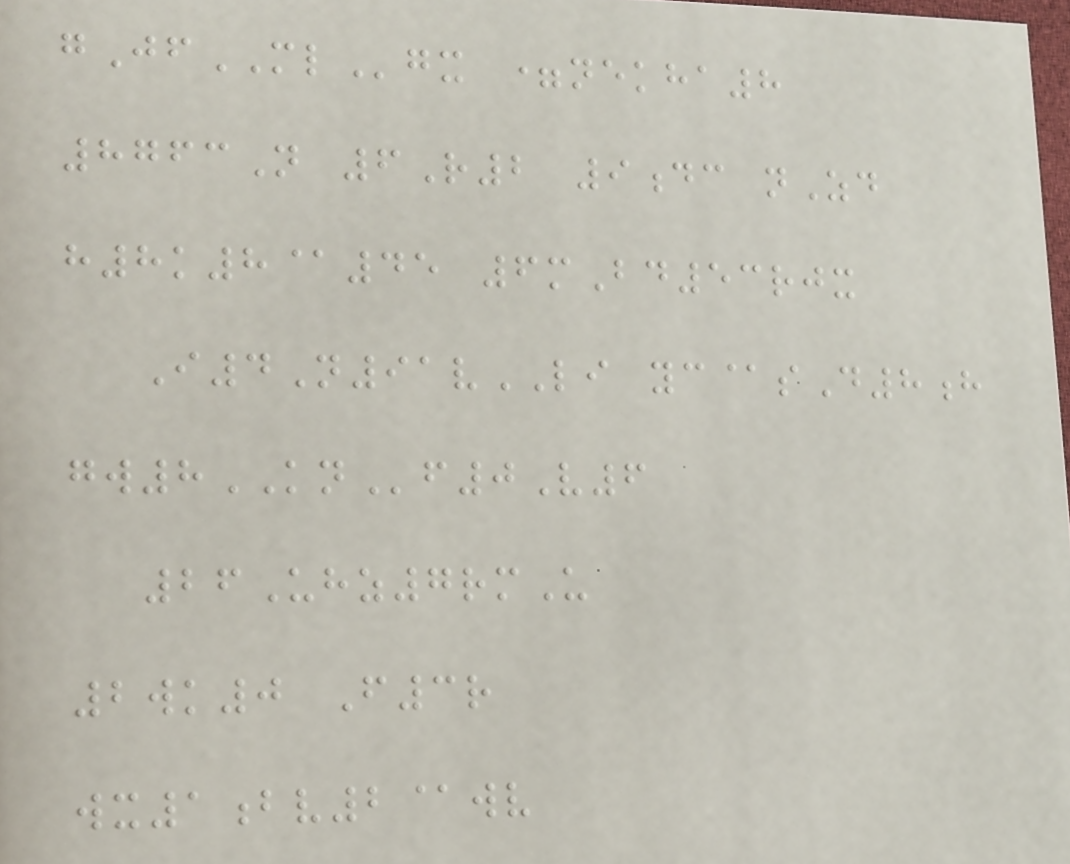gJfMLgx =nekha8
8763N 6R2 9dc nZd
h8k8@45 6mBd53rjx
I4N91vLI yc@sD8h
gw8KNf0V6
26Uhz7rmU
2wk0 F3r
wx1bv2@wv
